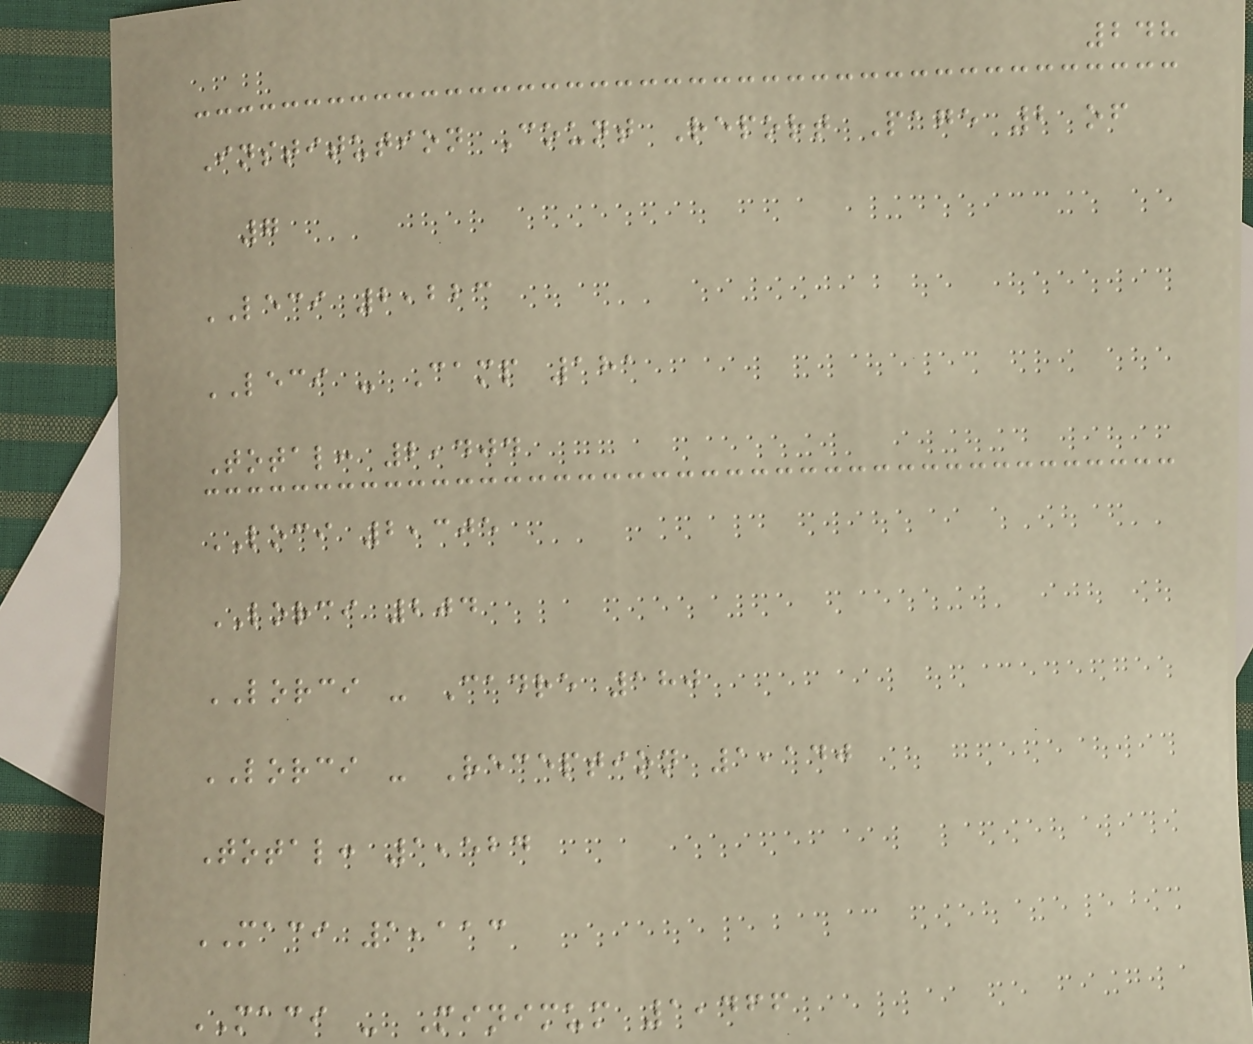248
Institution Count Report Page 2 of
7
LECI 2,223
LECI - Camp 181
Total: 2,404
LOCI 2,305
LORCI 204
LORCI - Cadre 180
LORCI - Reception 1,140
Total: 1,524
MACI 1,113
MACI - Minimum 1,466
